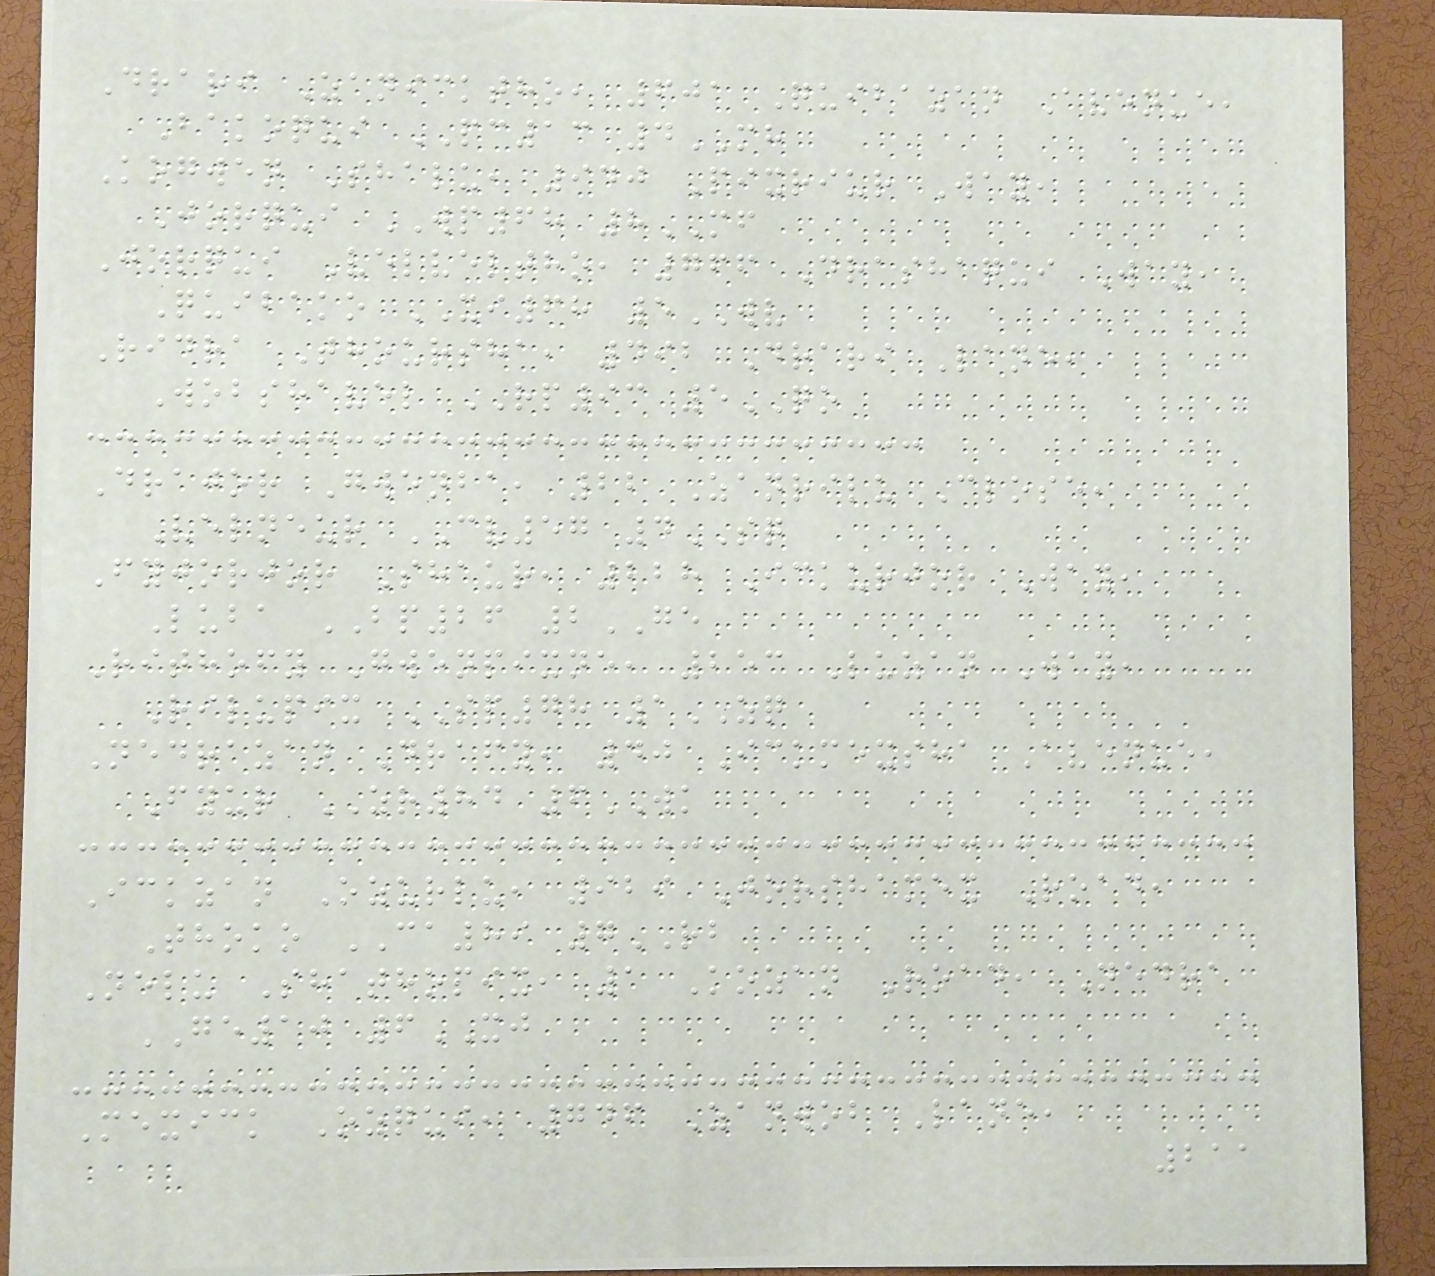Drari Zanicktho, 601 Quibazan Avenue,
Bakoqui PC13 4MH
Kogwen Shalu, 940 Pixriur Way,
Jorqui WP68 8MF
Jorqui Velveltho, 766 Drashaqui Way,
Quibako XI68 5WV
Ridra Thoursha, 492 Drari Lane,
Wobshavel RP93 5QO
Drajor Gwenba, 22 Zanrilu Close,
Velneur CV57 4SQ
Fyjorjor Shaur, 228 Ickurjor Way,
Luba BP26 2GE
Rithofy Gwenpixne, 253 Luzan Way,
Rilupix SP78 1ZQ
Nedrazan Drafy, 40 Ickmexsha Avenue,
Fyur ZR84 6WK
Ickzan Ozurlu, 929 Jorshamex Road,
Thoko CA89 7RB
Nelu Shathopix, 1 Kozan Road, Nedra
GE10 6XJ
Mexick Ozqui, 746 Zanwob Lane,
211
